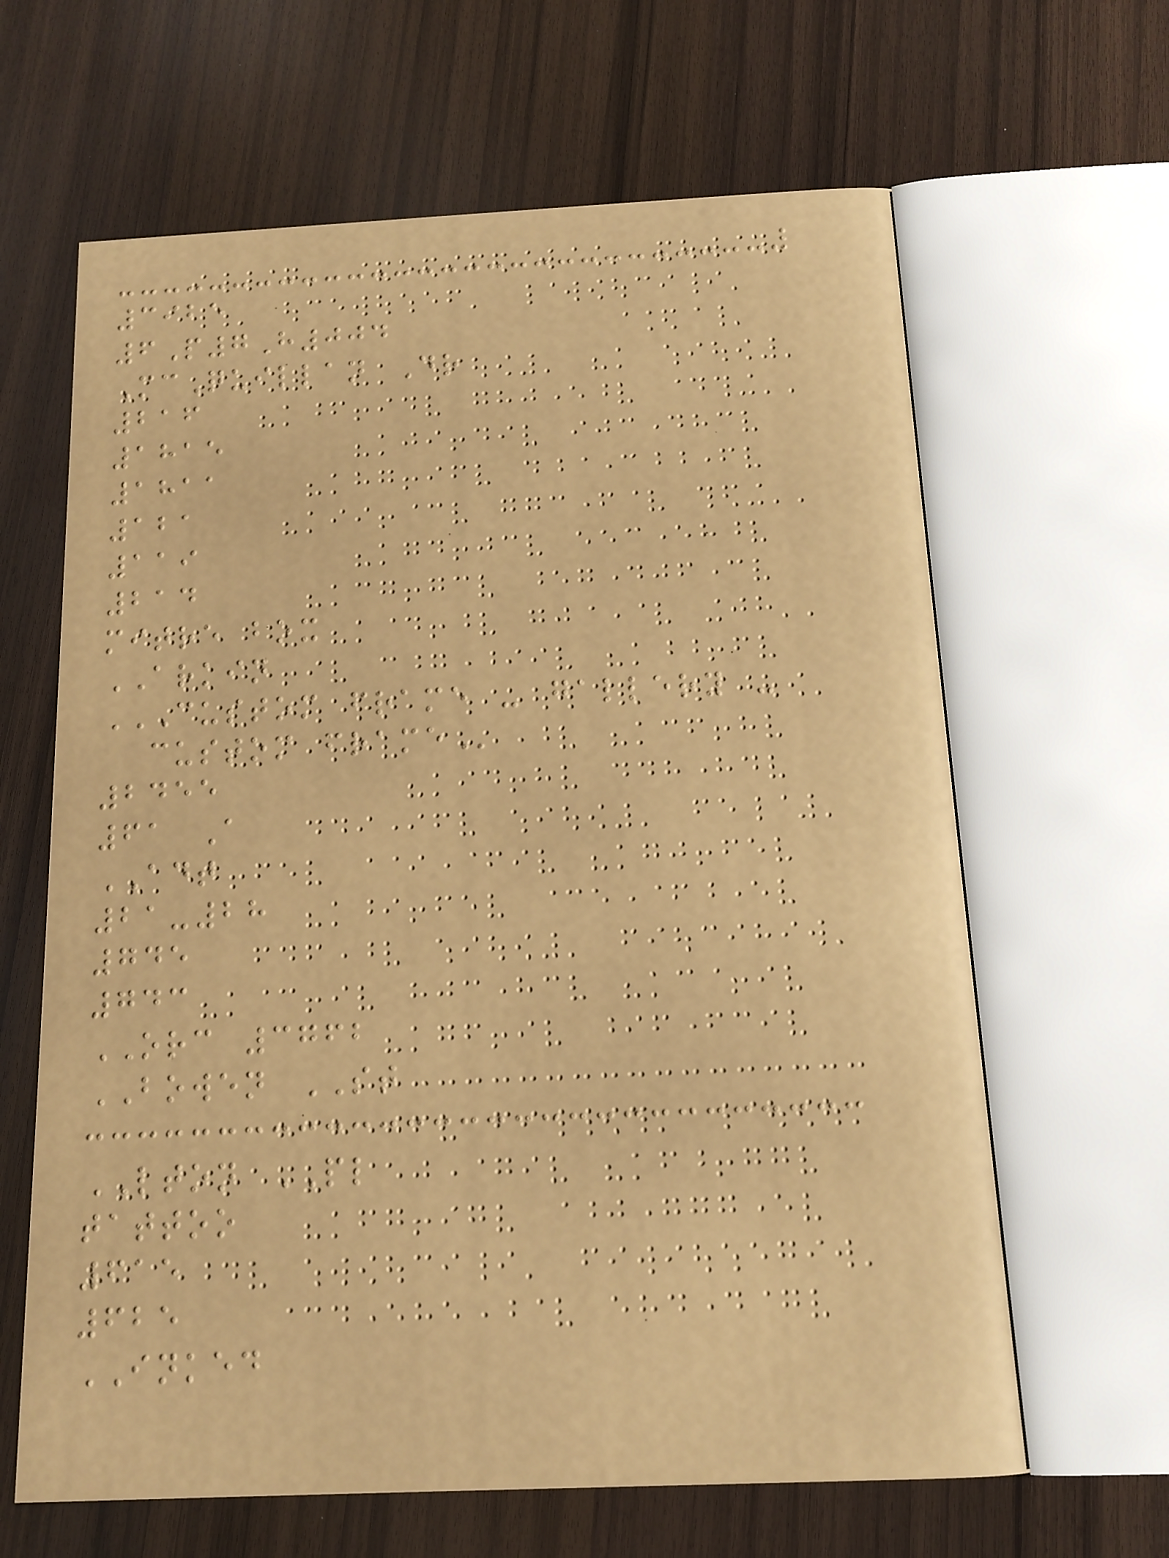3925
6P7H004
McQuillan Dr
216
1815
1811
121
119
214
mitre box
ARKIN
CUSTOM FRAME - GALLERY -
CUSTOM FRAME
2455
61 A
ADT
21-28
745
743
ORC 3762
BOWEN ST
LTON PL
tattoo
615
625
INKED
